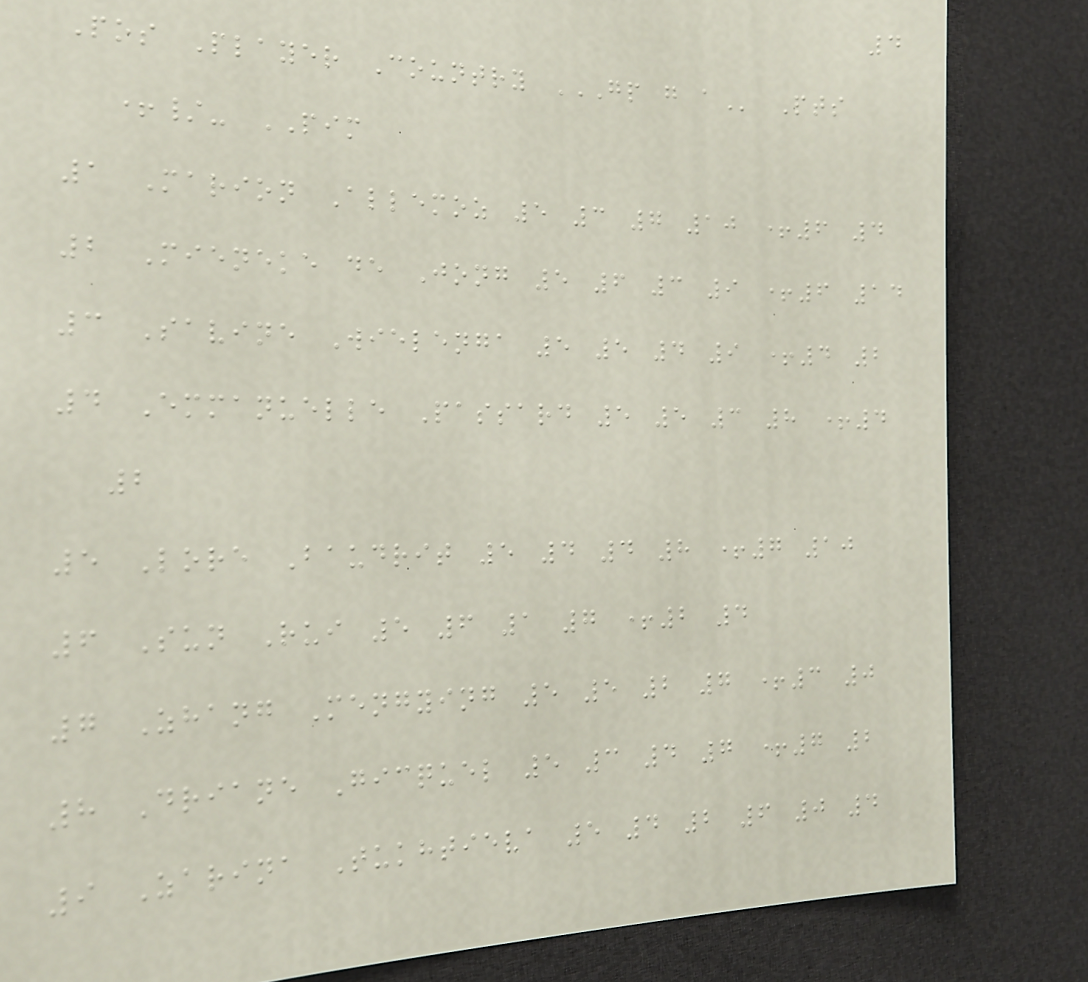4
Pos Player Country GP G A Pts
+/- PIM
1 Marion Allemoz 5 3 7 10 +6 4
2 Mieneke de Jong 5 6 3 9 +6 14
3 Savine Wielenga 5 5 4 9 +4 2
4 Emmanuelle Passard 5 5 3 8 +4
2
5 Lore Baudrit 5 4 4 8 +7 10
6 Sun Rui 5 6 1 7 +2 4
7 Zhang Mengying 5 5 2 7 +3 0
8 Driane Gicquel 5 3 4 7 +7 2
9 Zarina Tukhtieva 5 4 2 6 0 4
